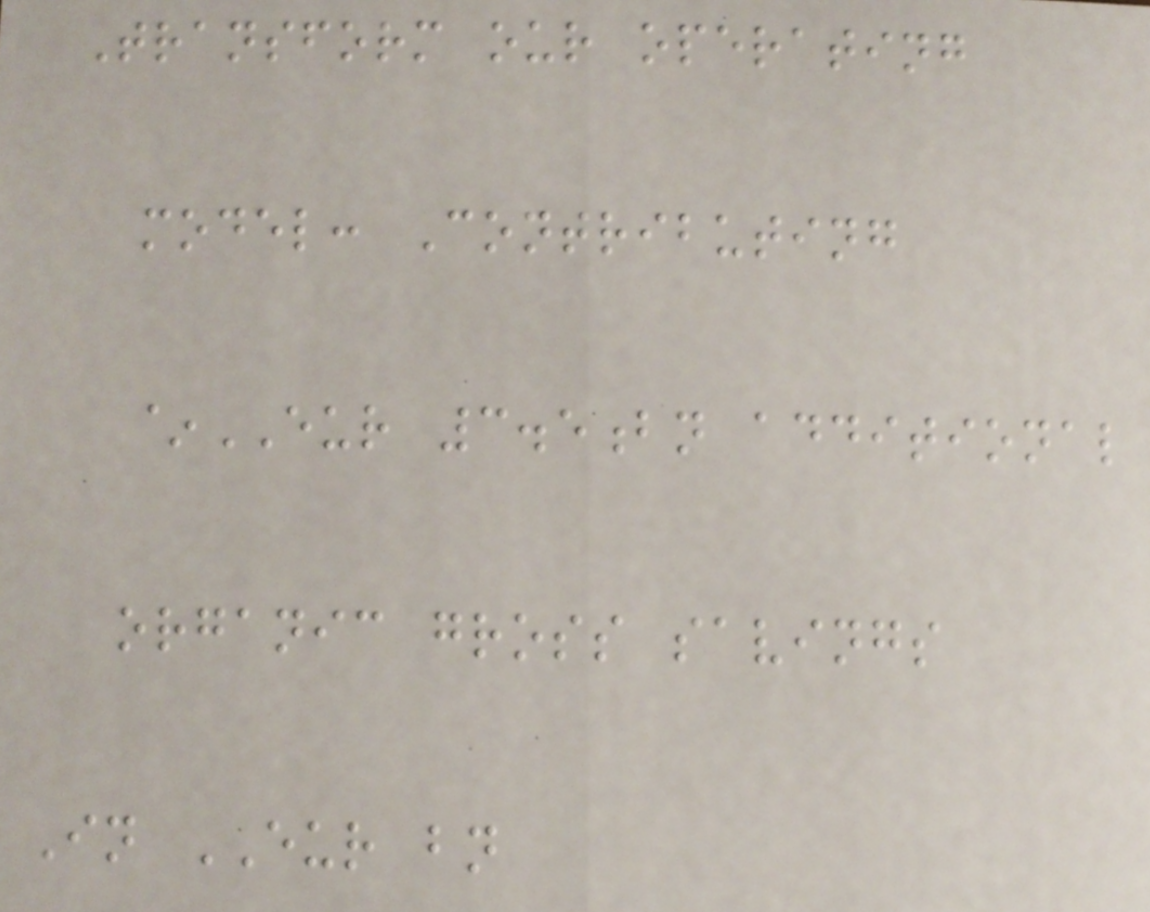Transform our operating
model: Contributing
~EUR 3.5bn additional
organic gross savings
In EUR bn
